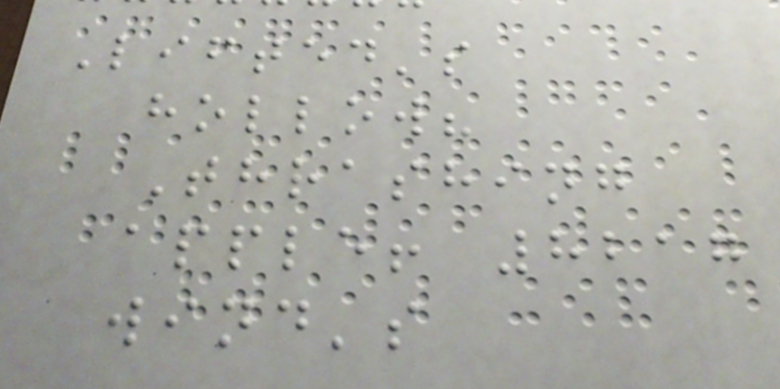Lifted's
hollow?
Thrashing
apple! 8217
wind's
